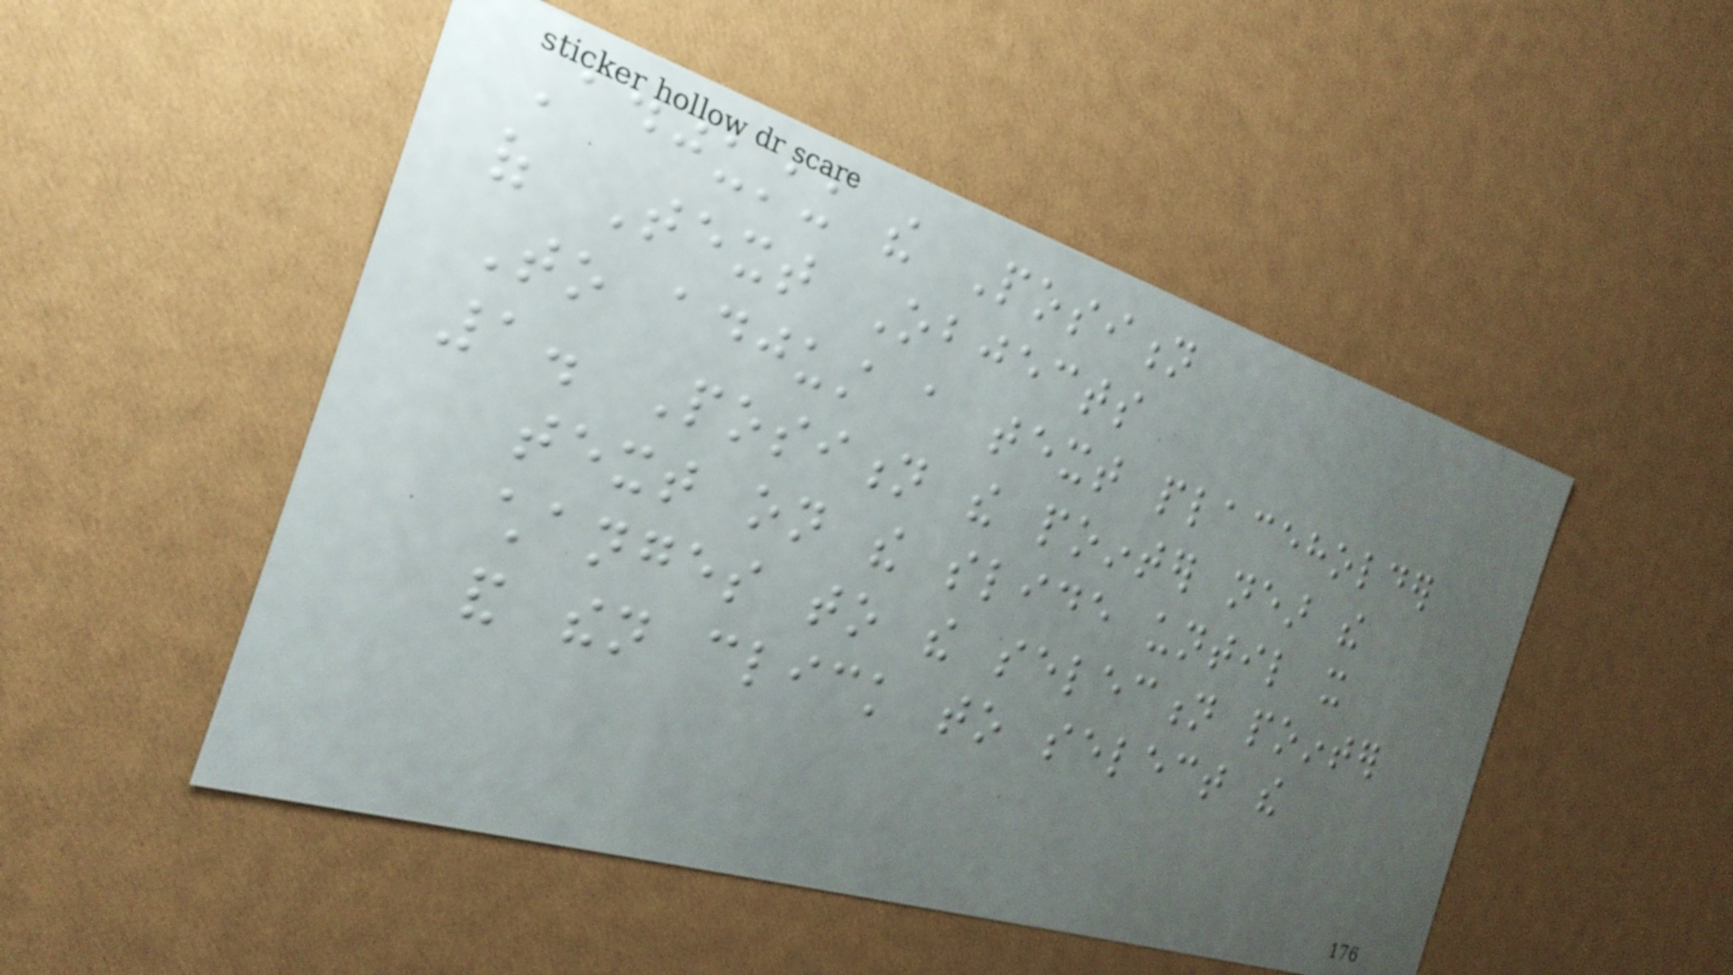Adjusting the Position
of Text Objects
To adjust a text placeholder
1. Position the pointer near the
text on the slide until it
changes to the selection pointer
and then click to select the
